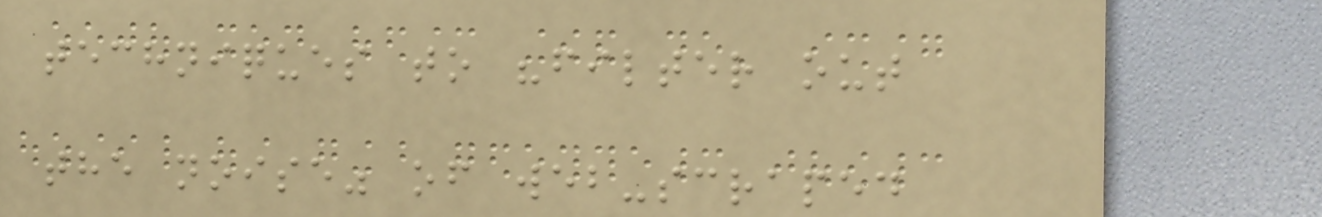techniques to "filter out
the noise" of web-scraped
